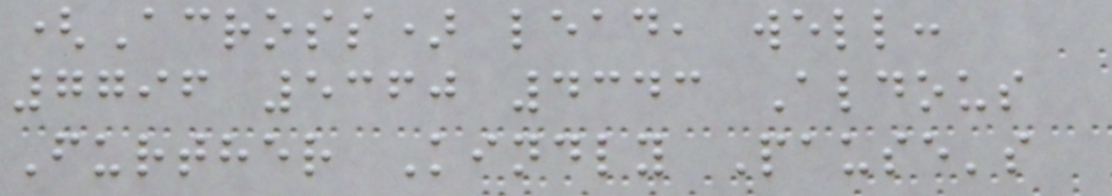(Across) lead, well:
7796 5360 4343 Aldous
Further Kindly Pause's
